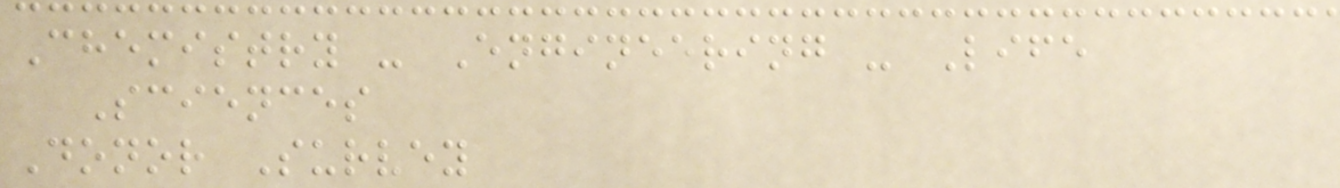Chemistry - Engineering - Life
Sciences
Donor Survey
